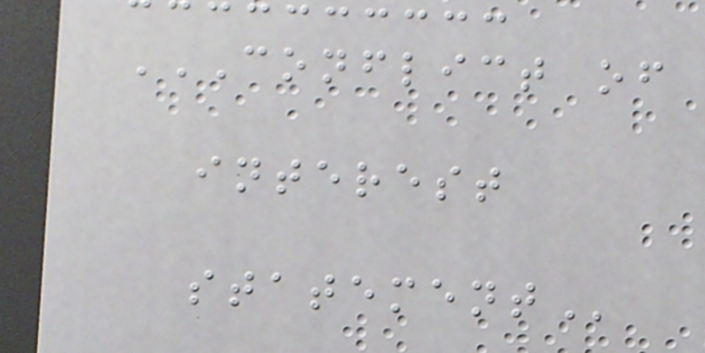CONFLICT OF
INTEREST
STATEMENT
